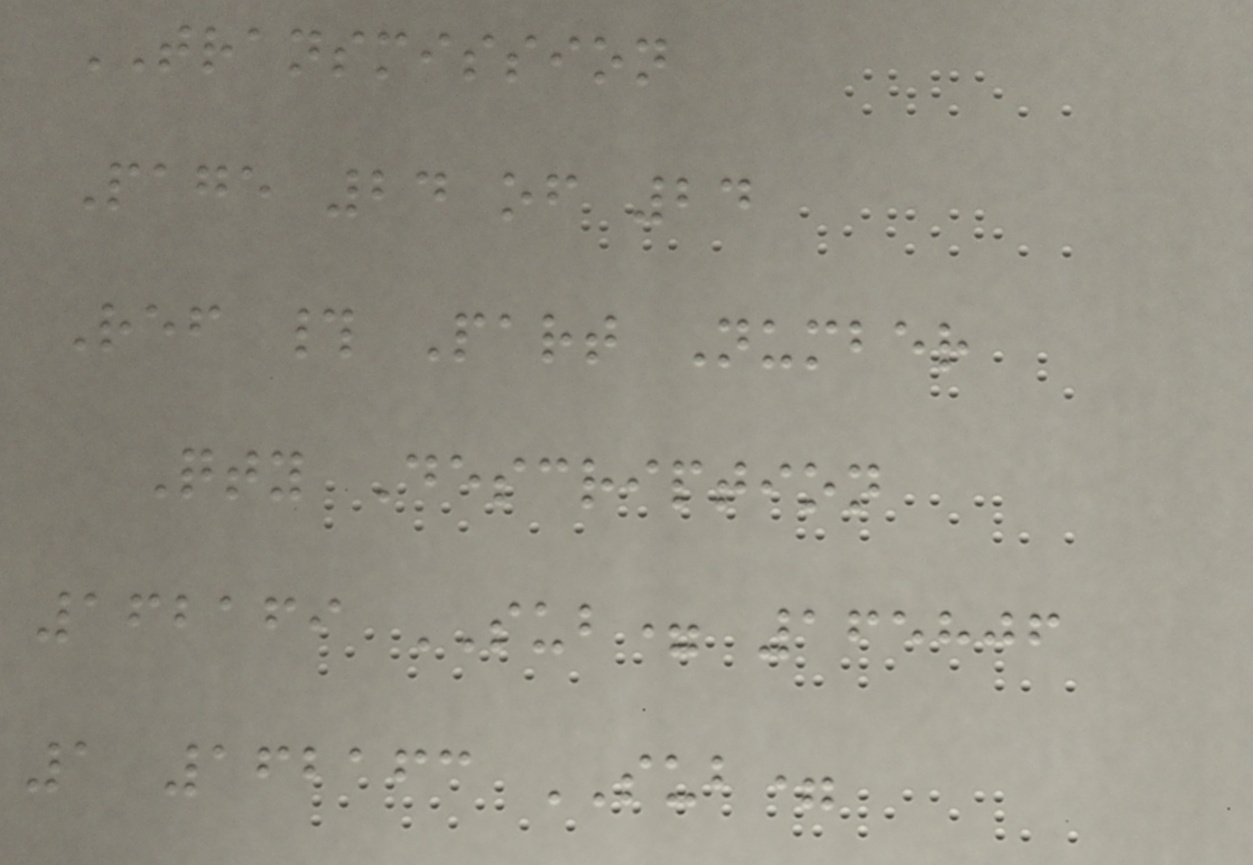TRANSMISSION
Page 24 of 24
Ref # Part Number
Qty Description
162169 SUB= 165806
1 162163 SUB=
